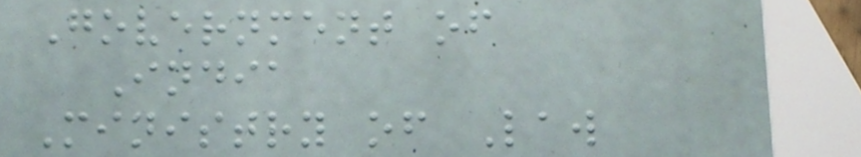Government of
India
Ministry of Law
